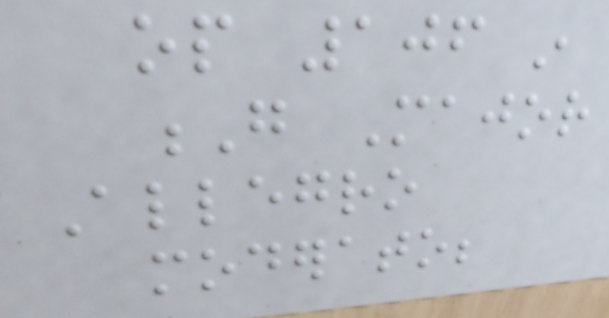op 106 in
G Major
Allegro
moderato;
